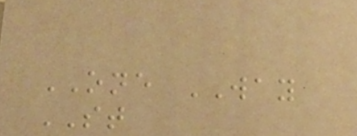ONE WAY
ST
